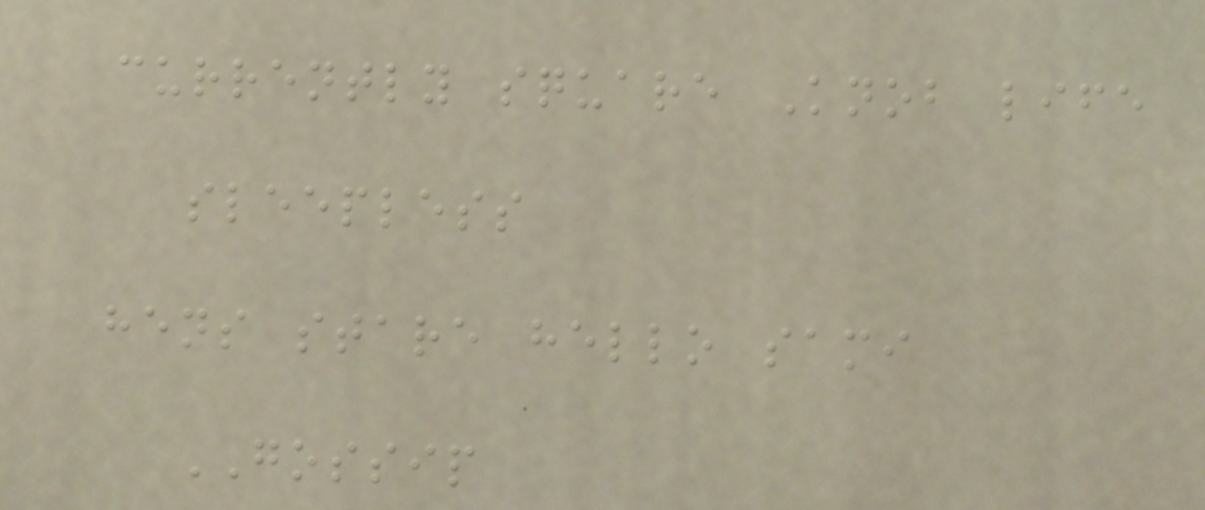currently square Knob life
sleepless
hens stare hello sami
GOSSIP
